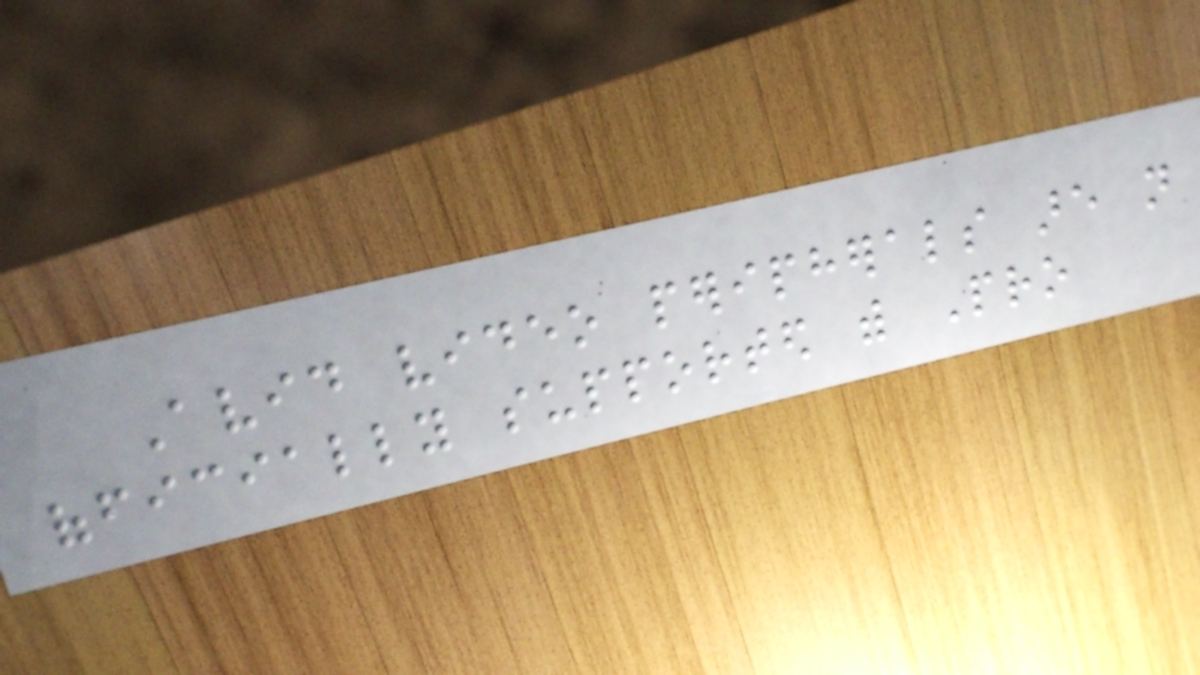Avid video peripherals are not
officially supported with Pro
